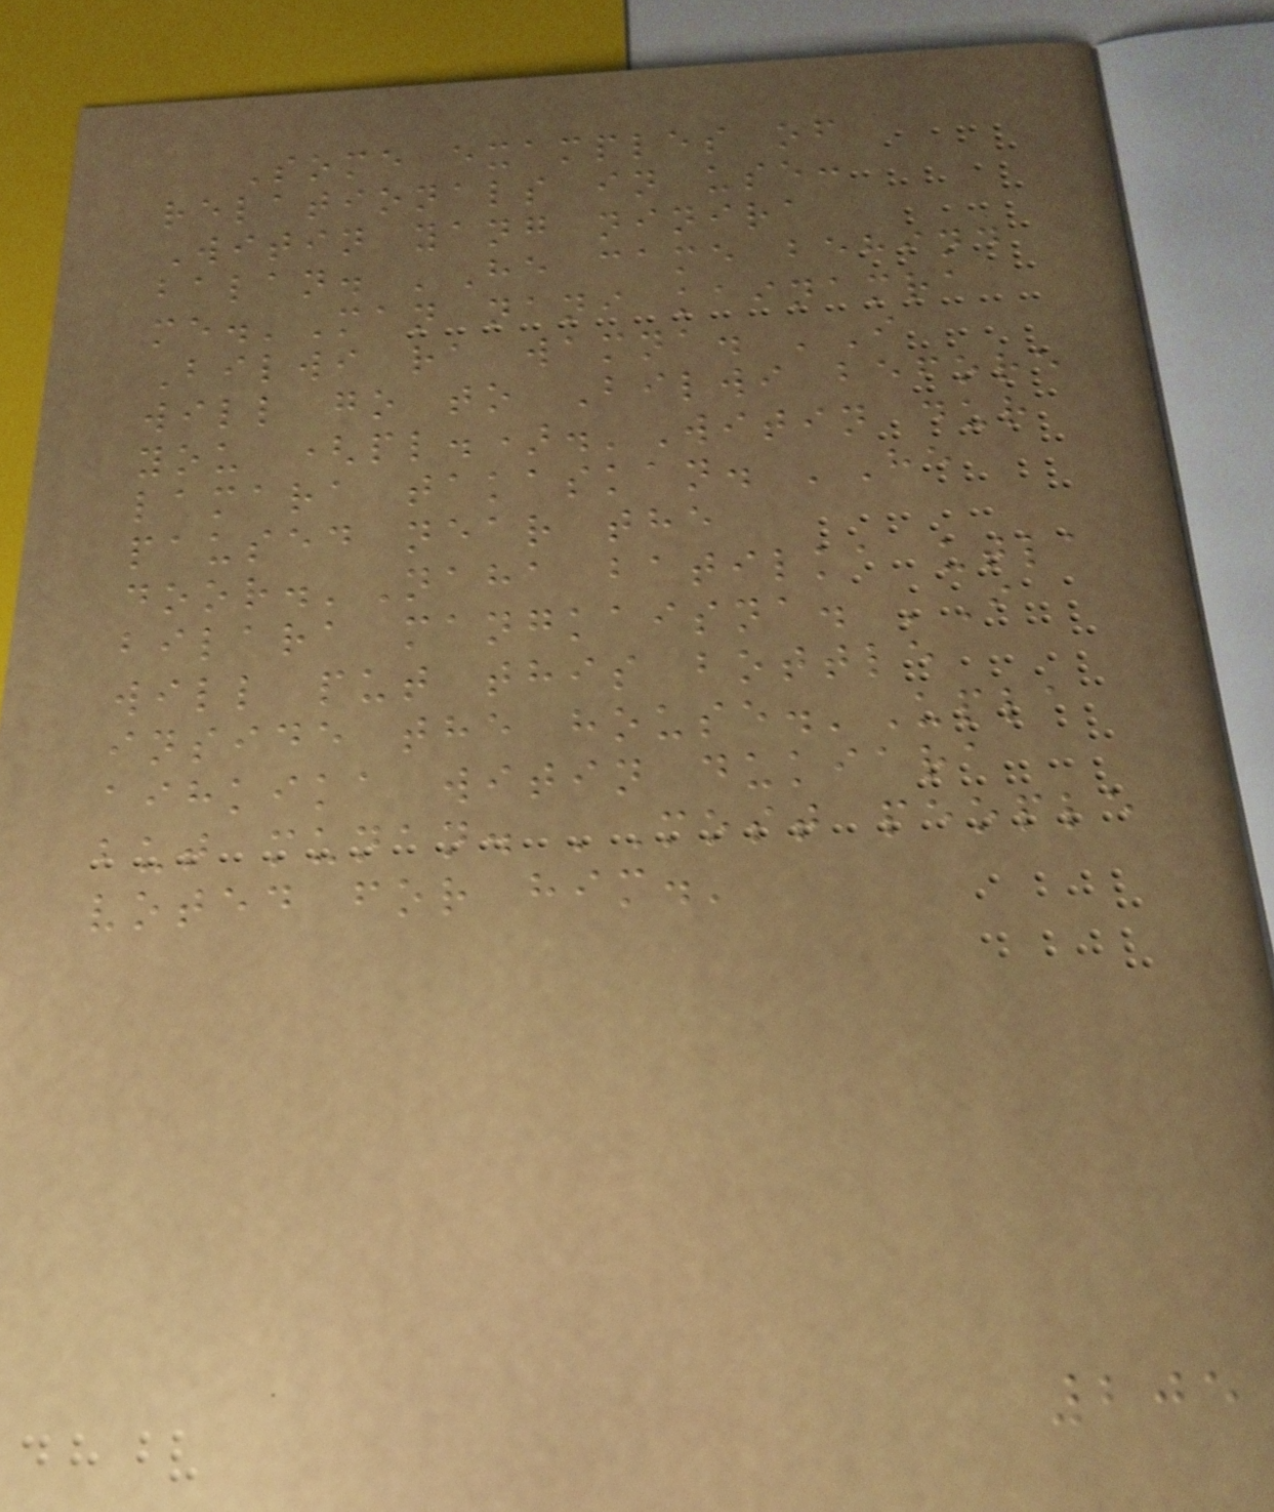Some examples of
relationals in use:
Witin yang ninira
balan. 'He came behind
me.'Man nani kainamra
Bilwi ra wamna. 'I
will go to Bilwi before
you (pl.).'Witin dur
lamara takaskan. 'He
paused near the
door.'Naha batilka utla
bilara mangkaisna. 'I
will put this bottle
inside the house.'Upla
aihkika witin dukiara
but munan. 'Most people
voted for him.'
205
